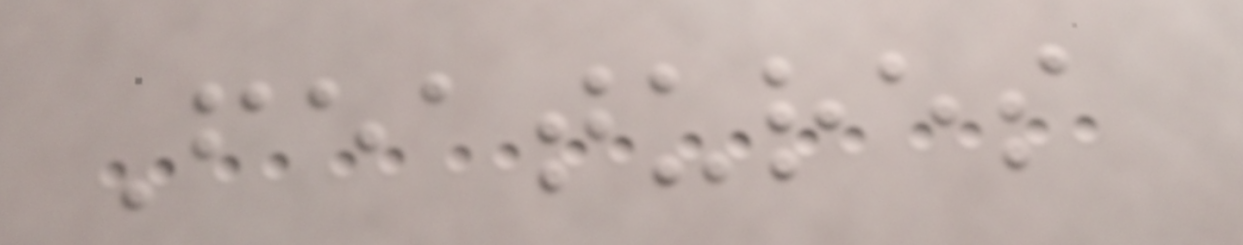Features
